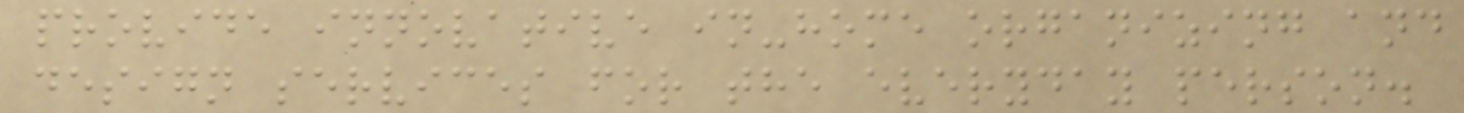provide innovative in-home organizing and
design services for the everyday person.
